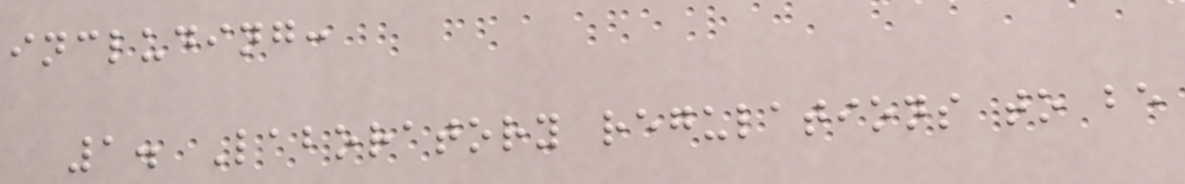including:
1. Laboratory regulations to be
